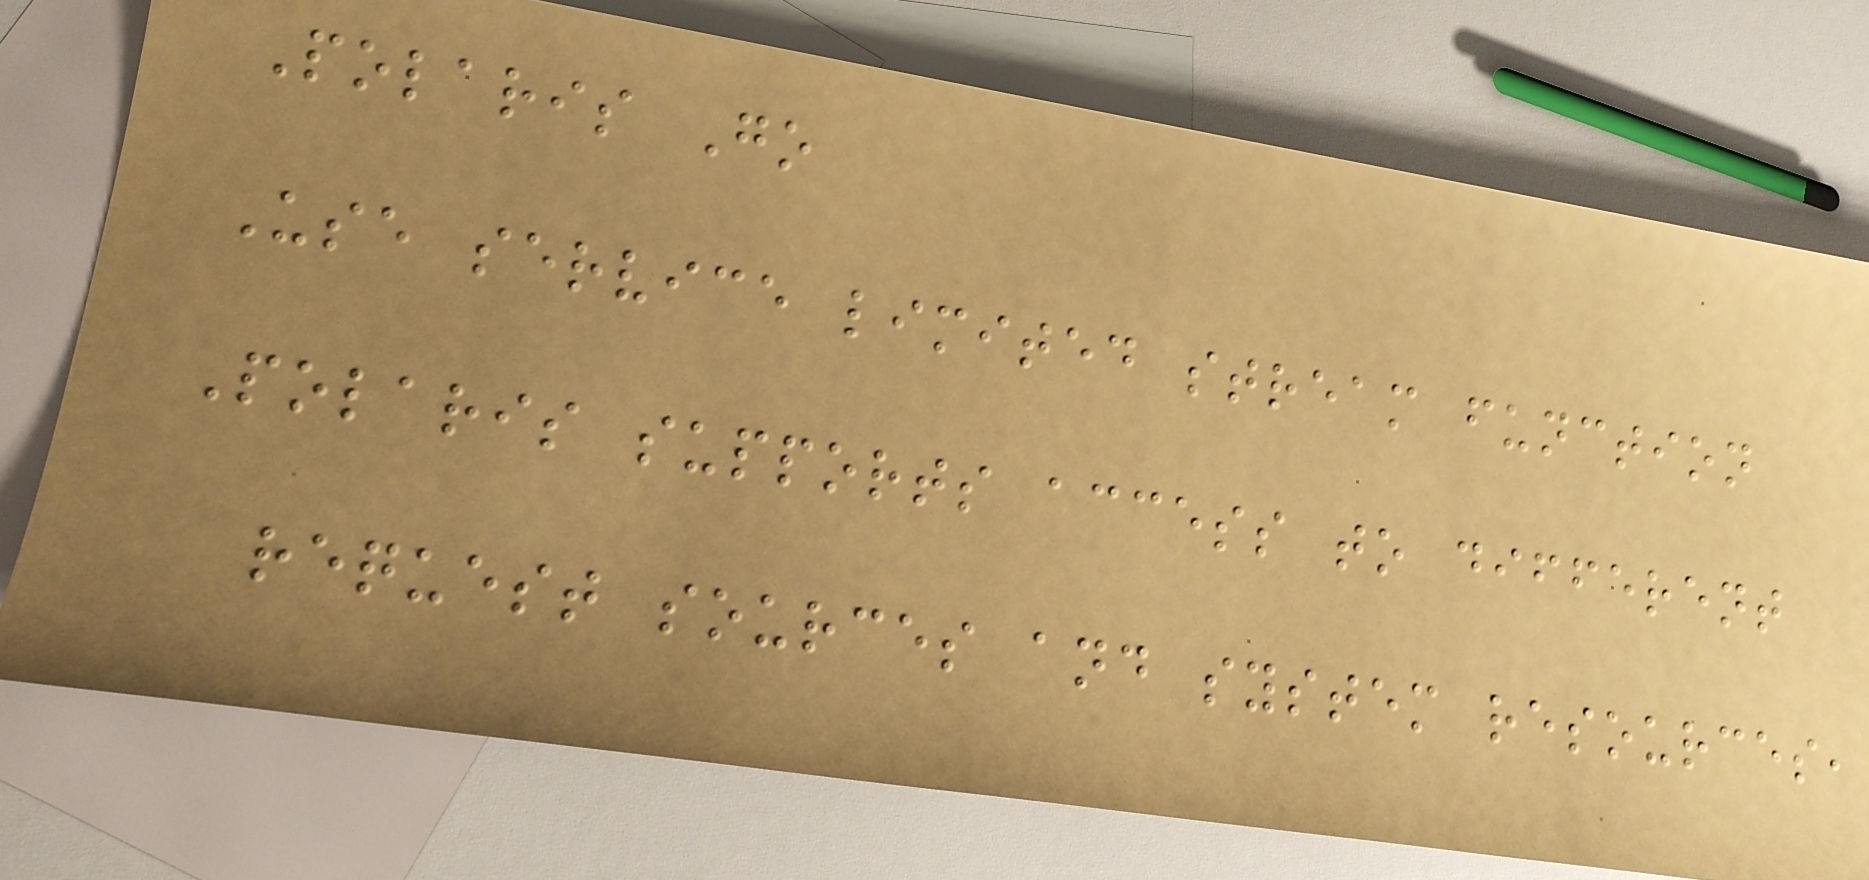Polaris Go
Use service limited stream function
Polaris supports access to different
request sources and system resources,
